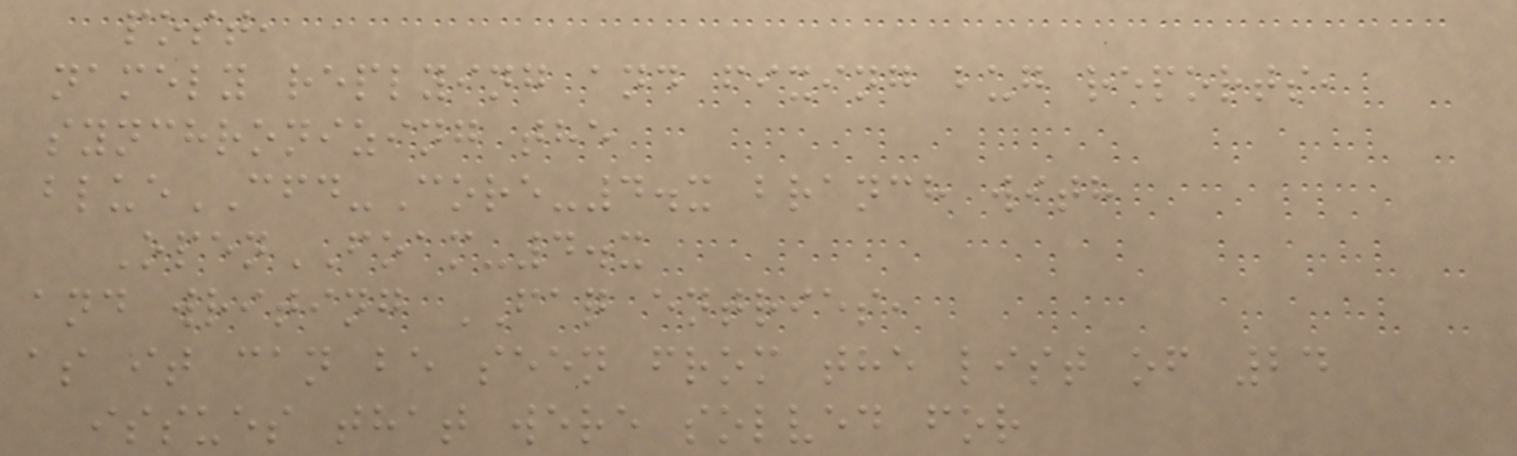post,
namely replying and fixing bug reports,
synchronizing the
blueCFD-Core-4.x branch with
OpenFOAM-4.x
and writing FAQ entries,
as it can be seen from the list of 24
issues that were solved for
